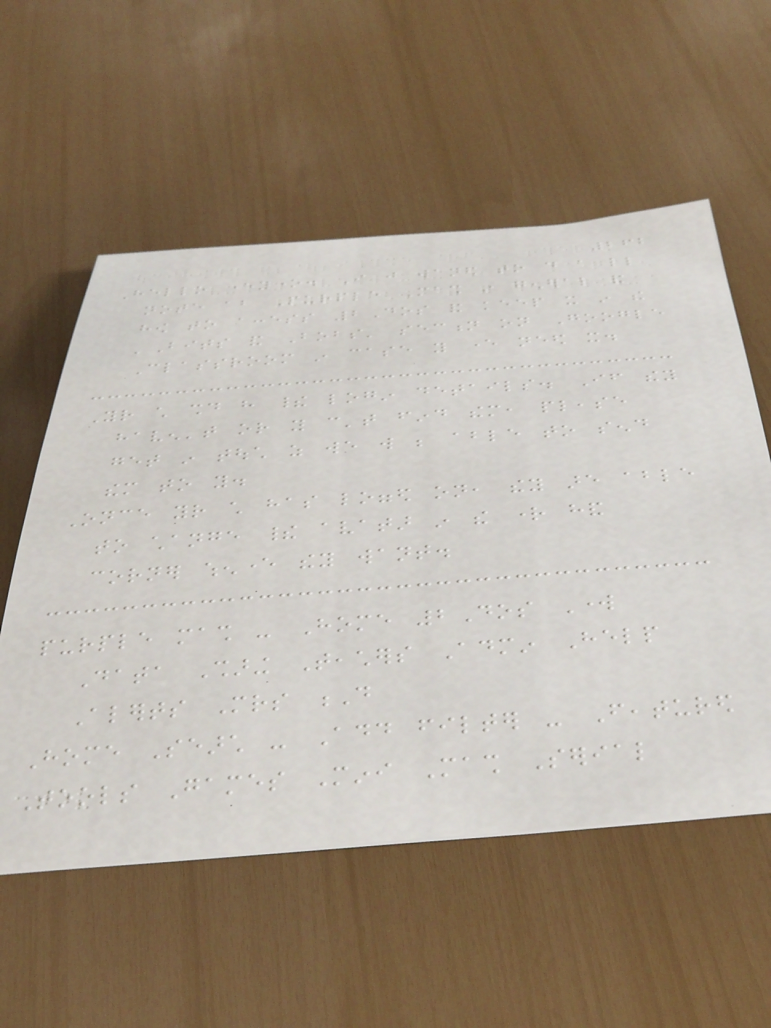262
Hello everyone. I just waned to do a little
note about Purple Mash in general and
how to access 2Dos and keep it in the
'Bits and Bobs' section on Google
Classroom in case you ever need it.
Your child should have their login details. If they
haven't or you can't find them, please
get in touch as we will be able to send
them to you.
Once your child has logged on, they are able
to change their avatar in the right hand
corner whenever they want.
purple mash - Home 2Dos Work
Data Sharing Teachers Admin Help
Alerts Mrs D
Home Search - Add filter - Featured
Tools Games Mini Mash Serial
